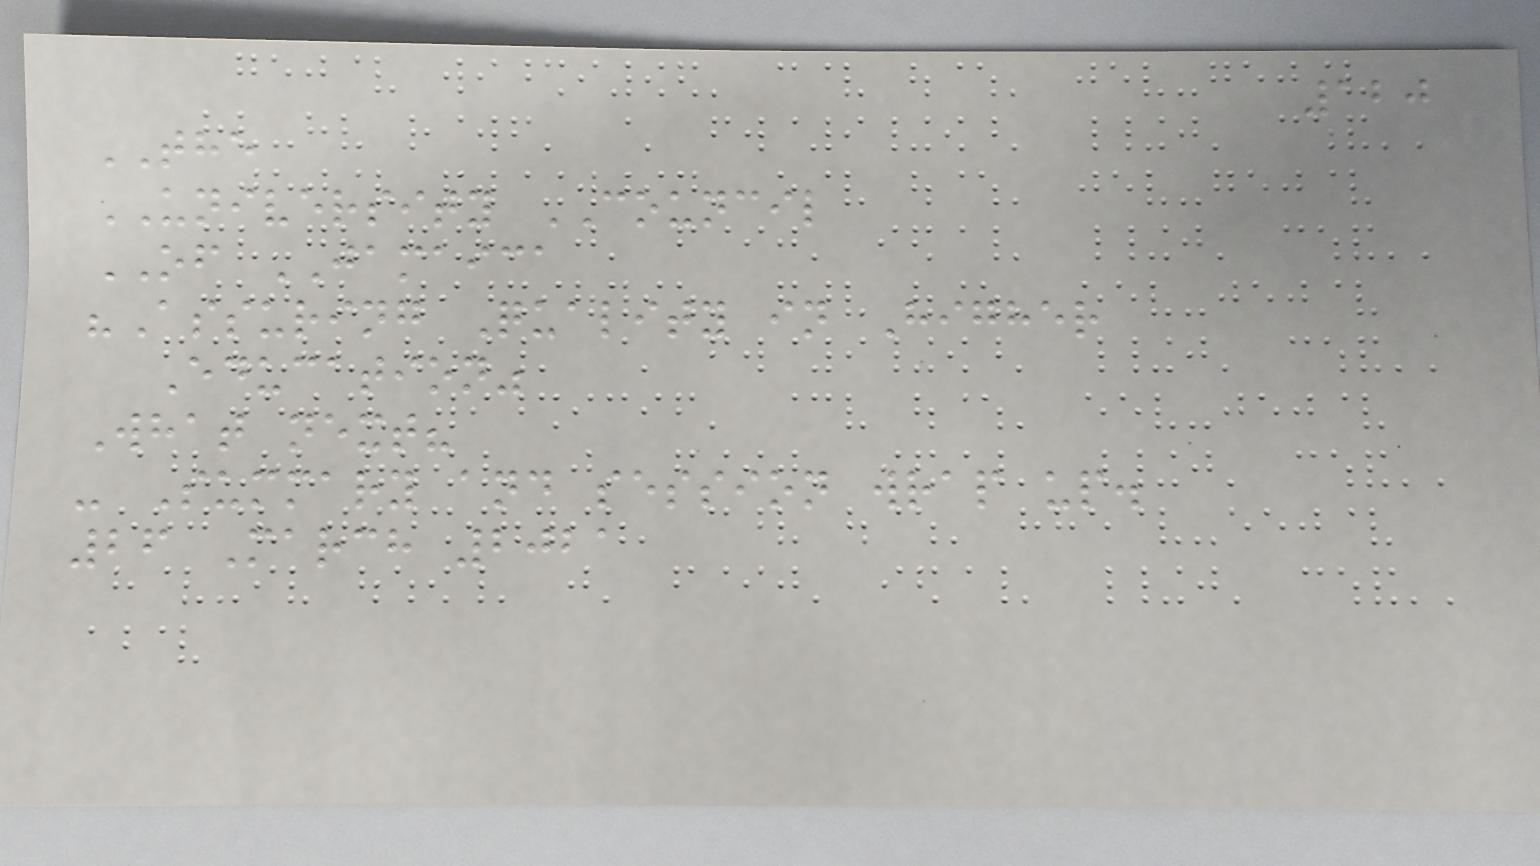120
THE
UNIVERSITY COUNCIL
OF JAMAICA
"Assuring Quality in Higher
Education"
What next?
- Summary and session wrap up.
26 March 2021
